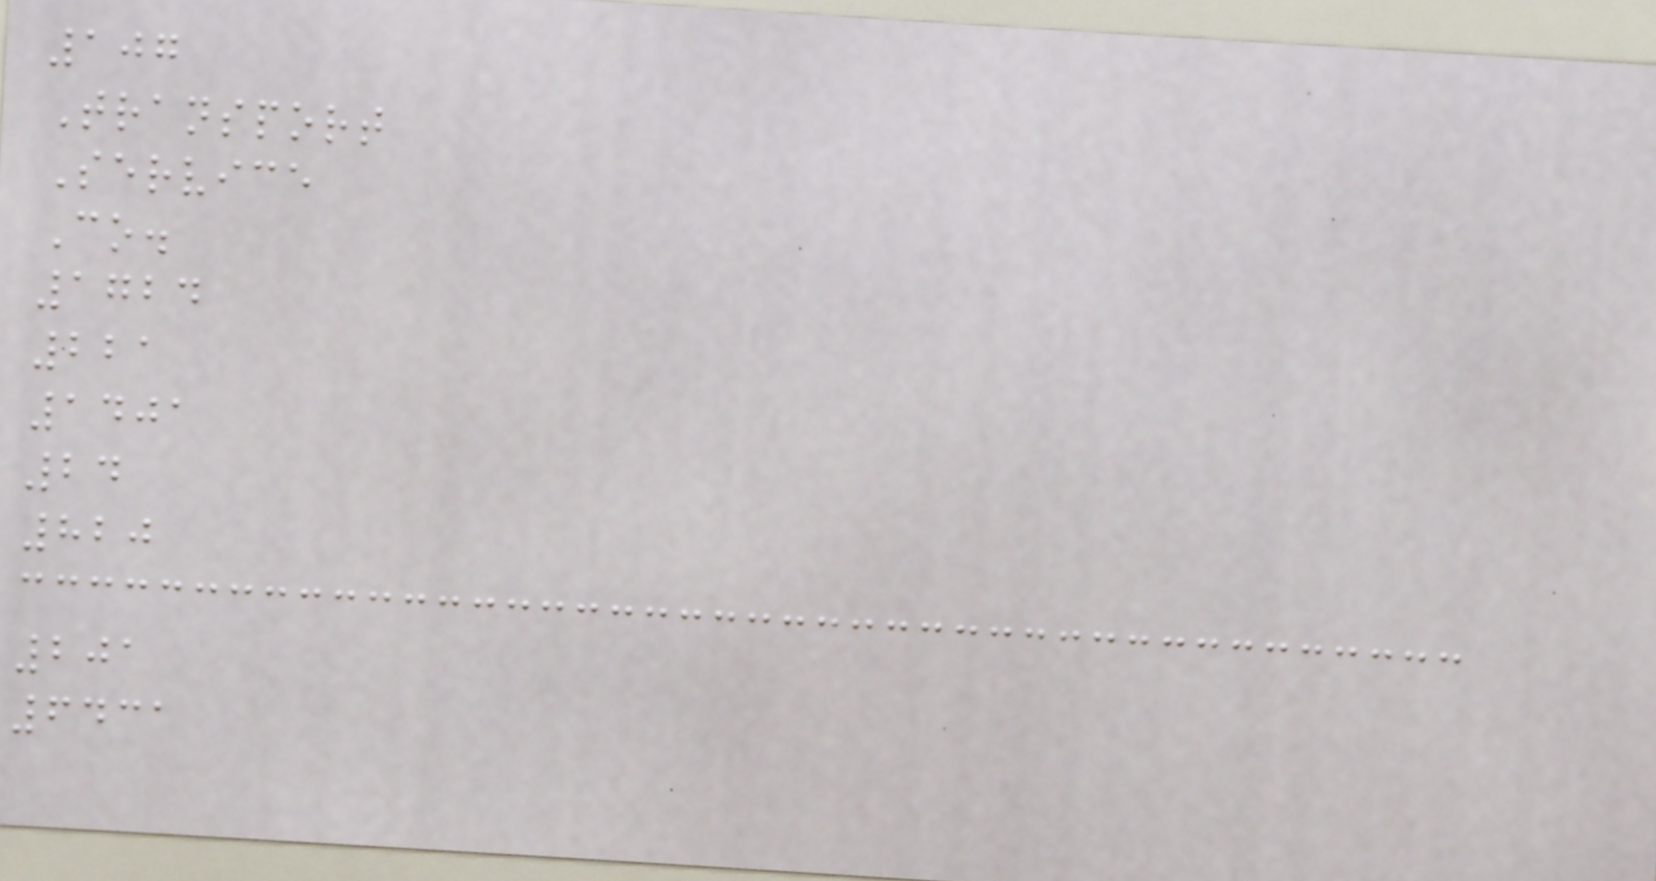107
Transport
Service
Co.
1724
221
1401
24
820
201
6431
